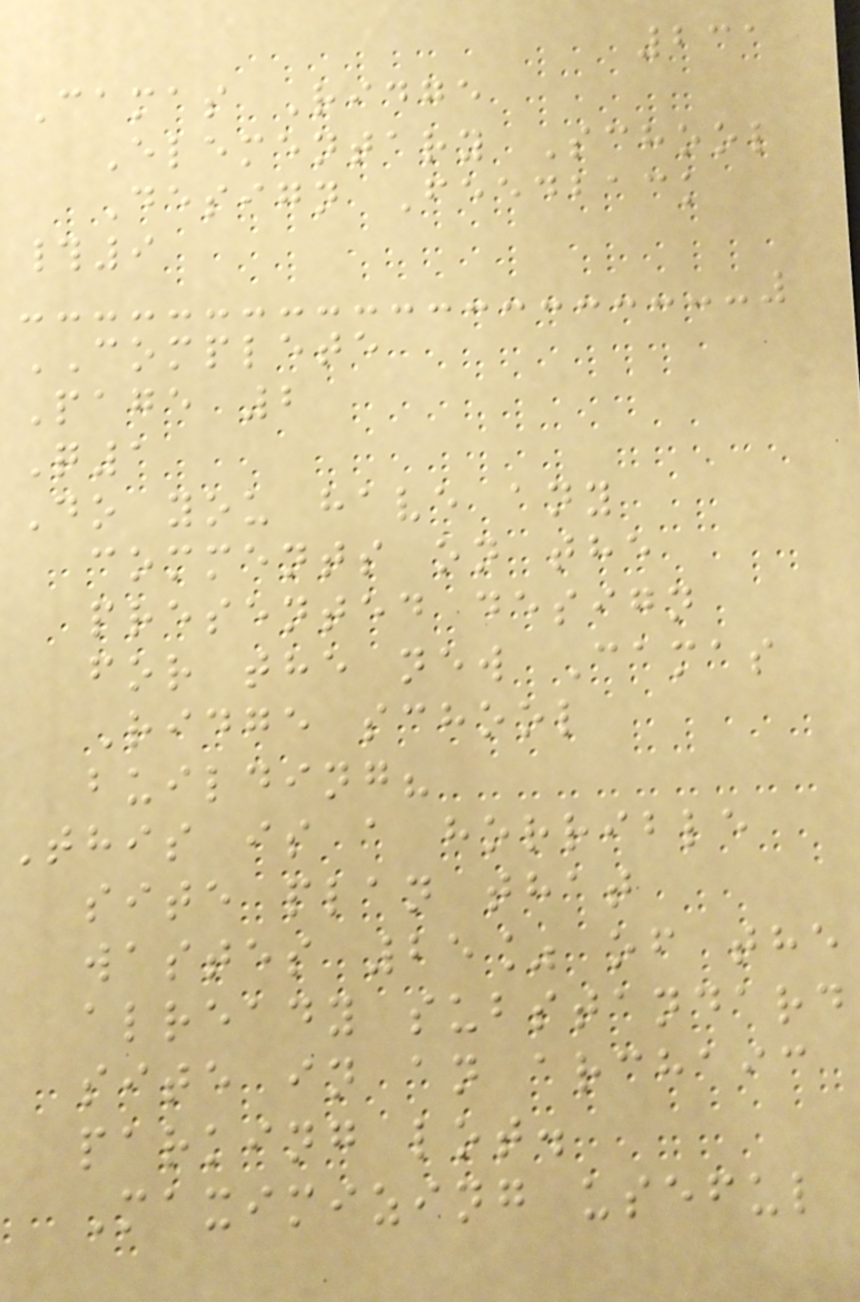231
Camas Ridge
Elementary School
Design Feedback
#9
COMPLETE
Page 2
Q1
Do you have any
comments on the
presented design
for the new Camas
Ridge school
building?
This is a horrible
site plan that
wastes 25% of the
already substandard
site in an archaic
parking lot.
Maximizing useful
